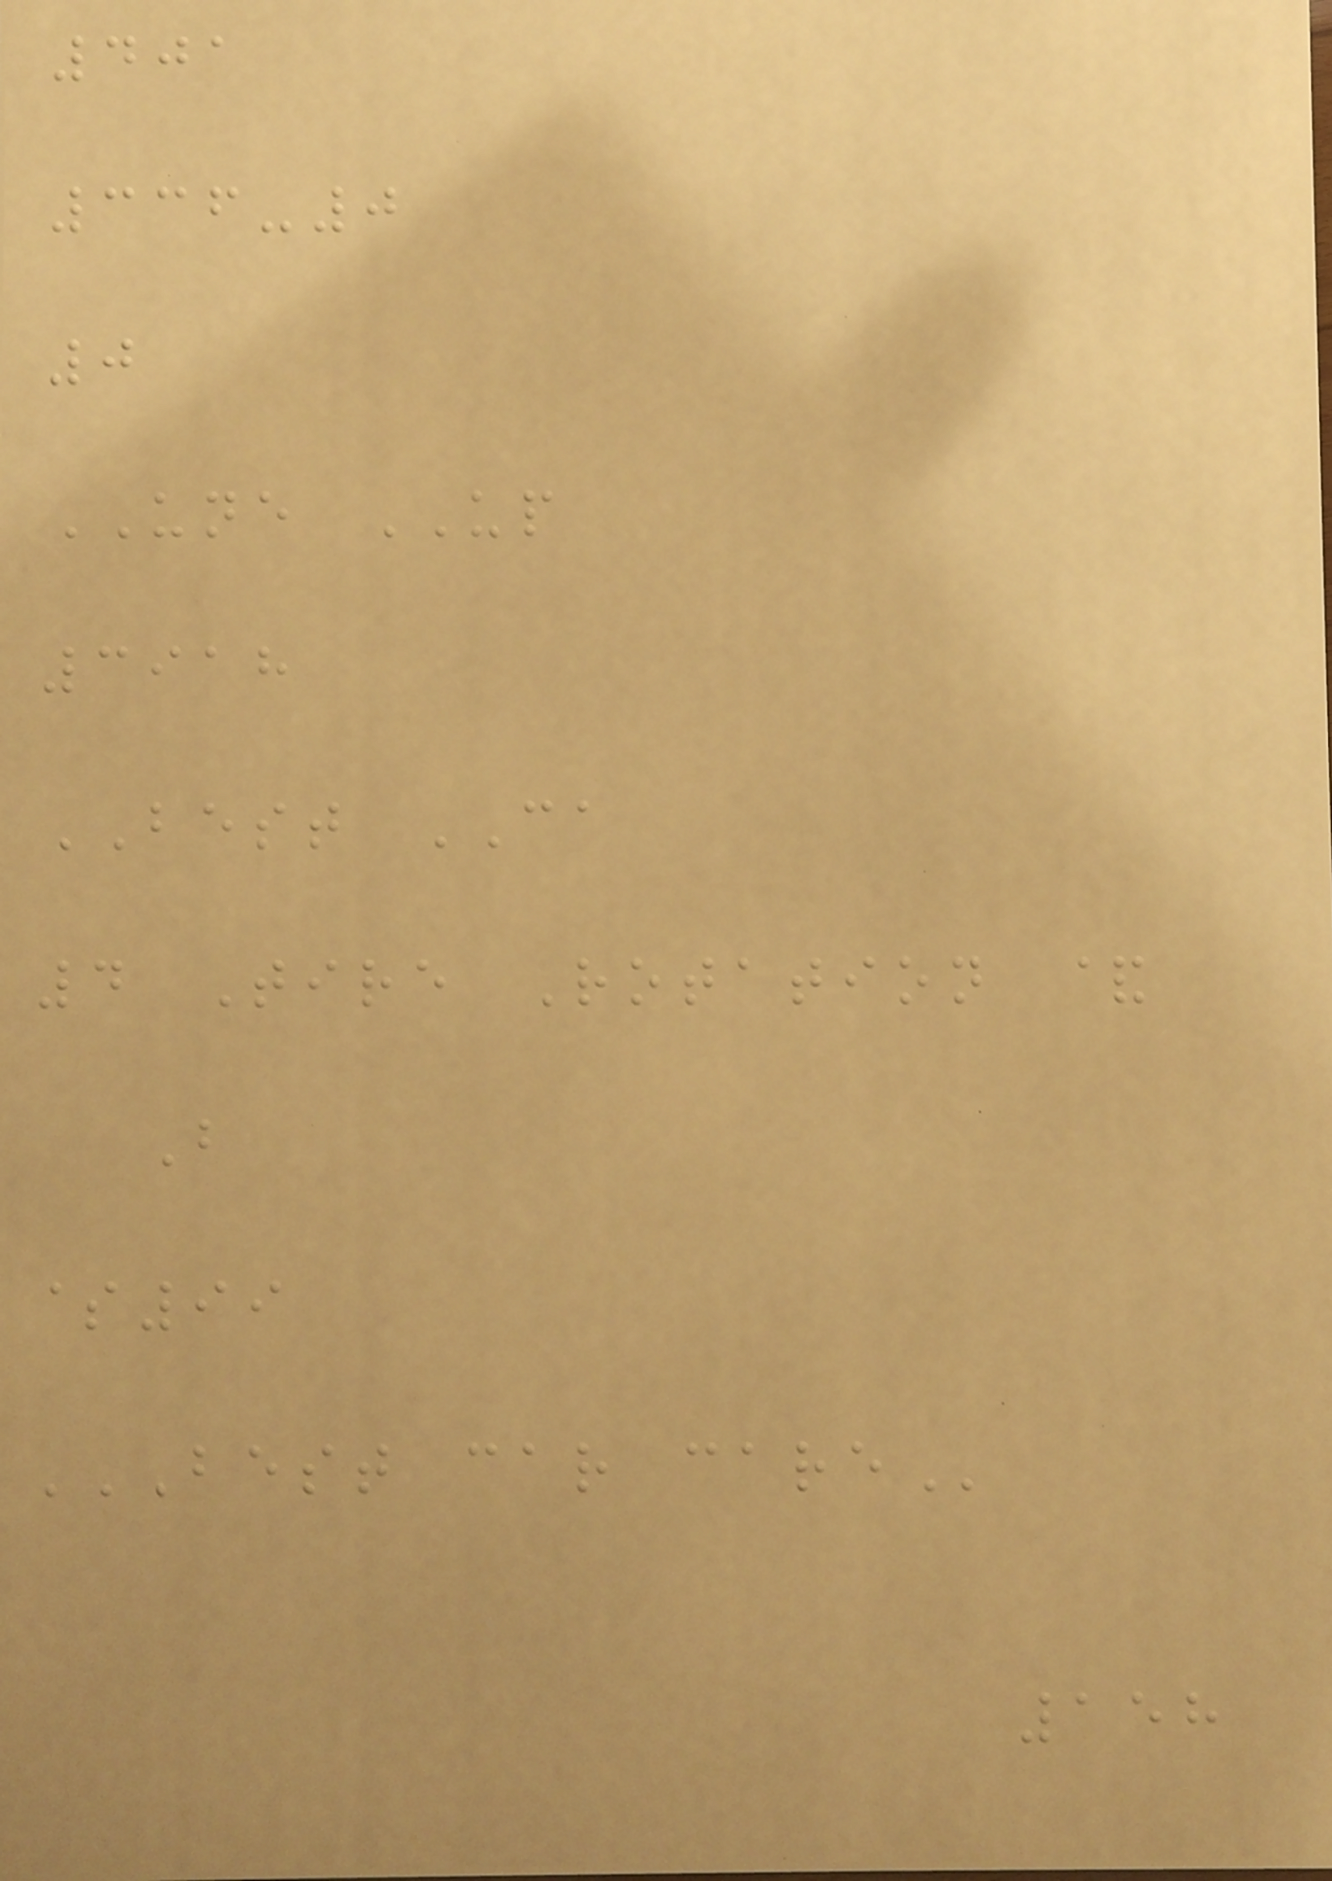401
336-0
0
UNE UP
3918
BEST CA
4 Tire Rotation &
B
$99
BEST CAR CARE
158
